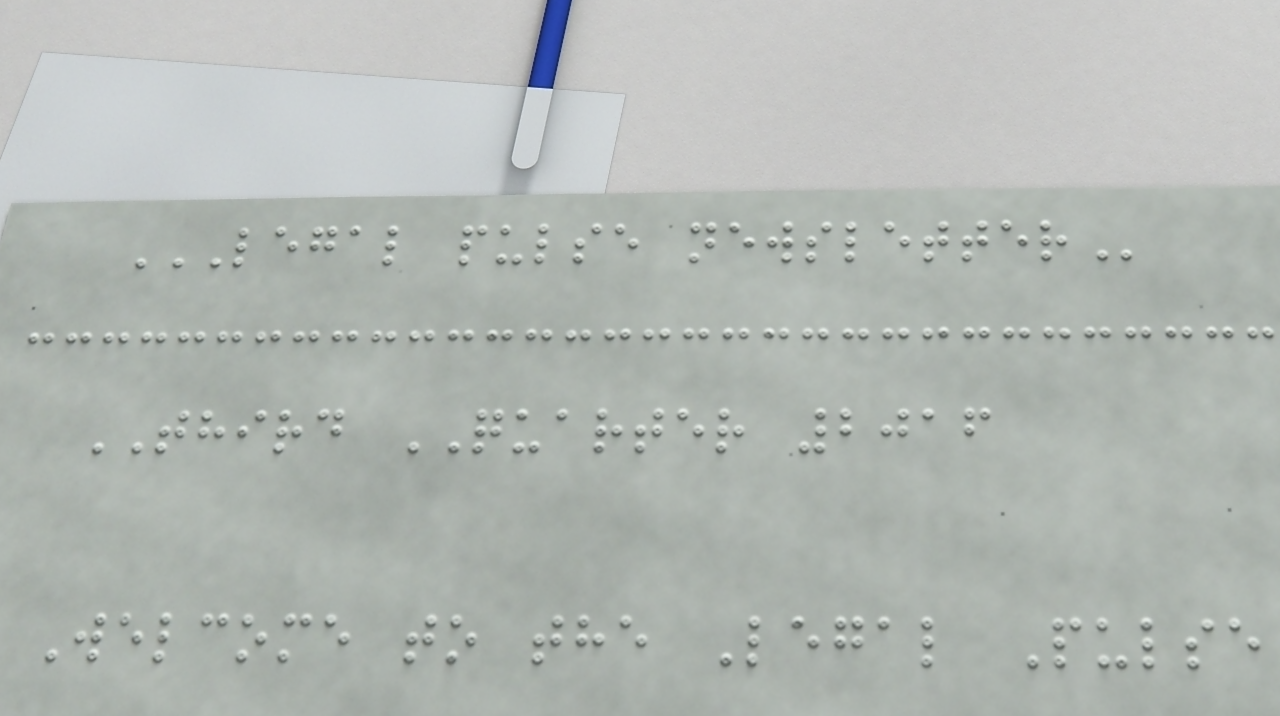LEGAL PULSE NEWSLETTER
THIRD QUARTER 2016
Welcome to the Legal Pulse
